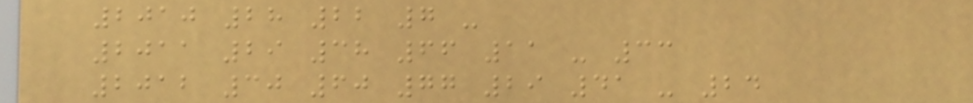2010 28 22 7 -
2011 29 38 66 11 - 33
2012 30 60 77 29 41 - 24
